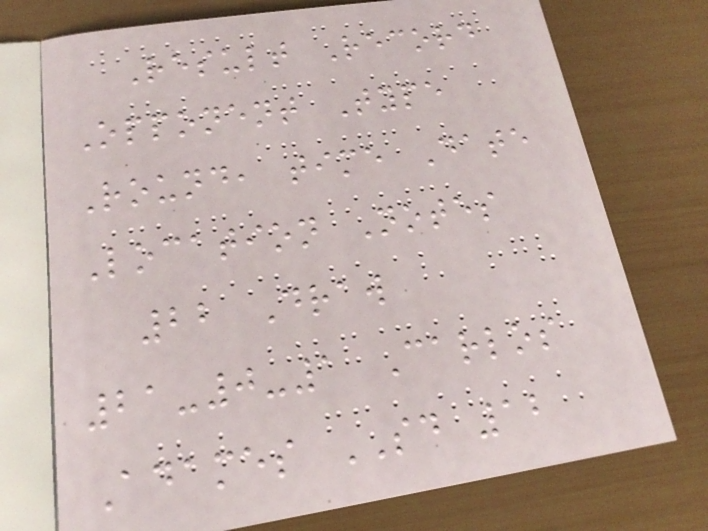Result Record
Opponent Type
Round, time Date
Location Notes
22 Draw
21-0-1 Carlos
Adames SD 12
